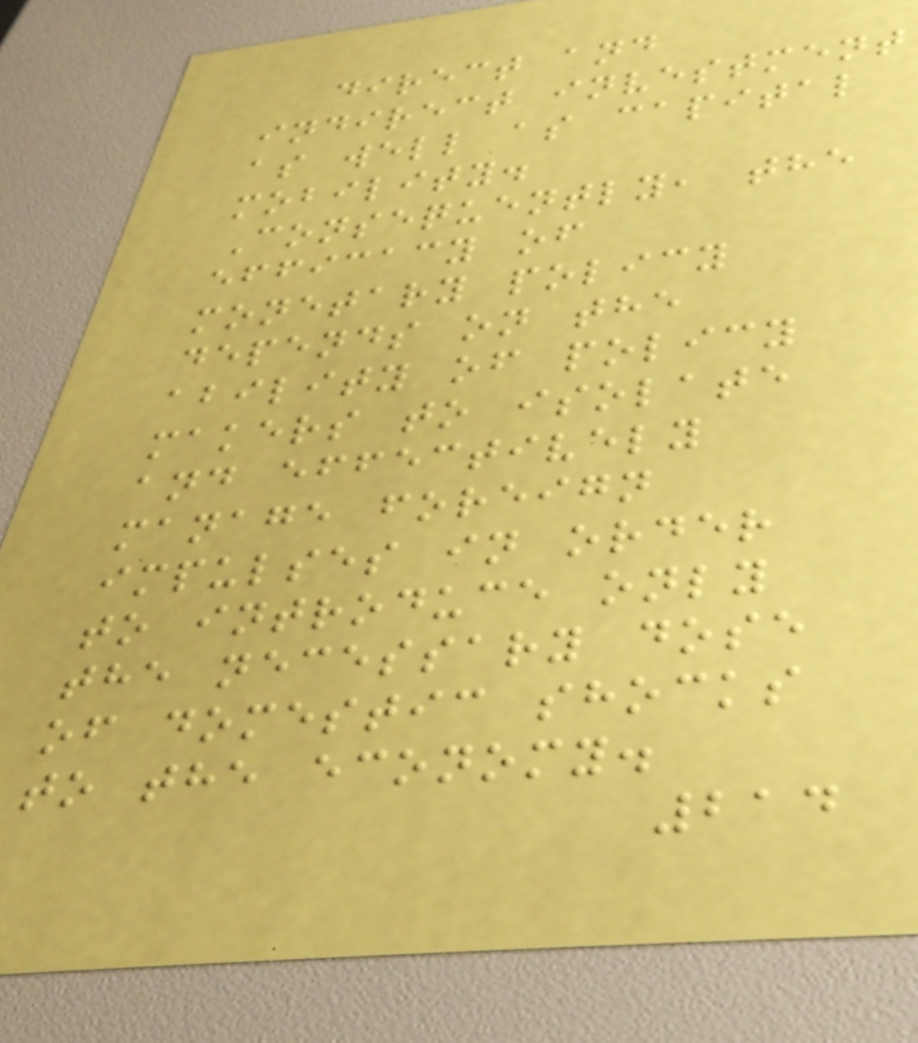direct and
indirect investment
as well as capital
mobility.
Consequently, the
efficacy of
monetary policy
depends on the
ability of policy
makers to isolate
and effectively
manage foreign
impulses in order
to introduce only
the necessary dose
of domestic shocks
to the economy.
214
